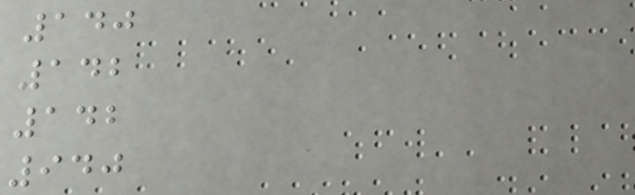140
142
142
940
